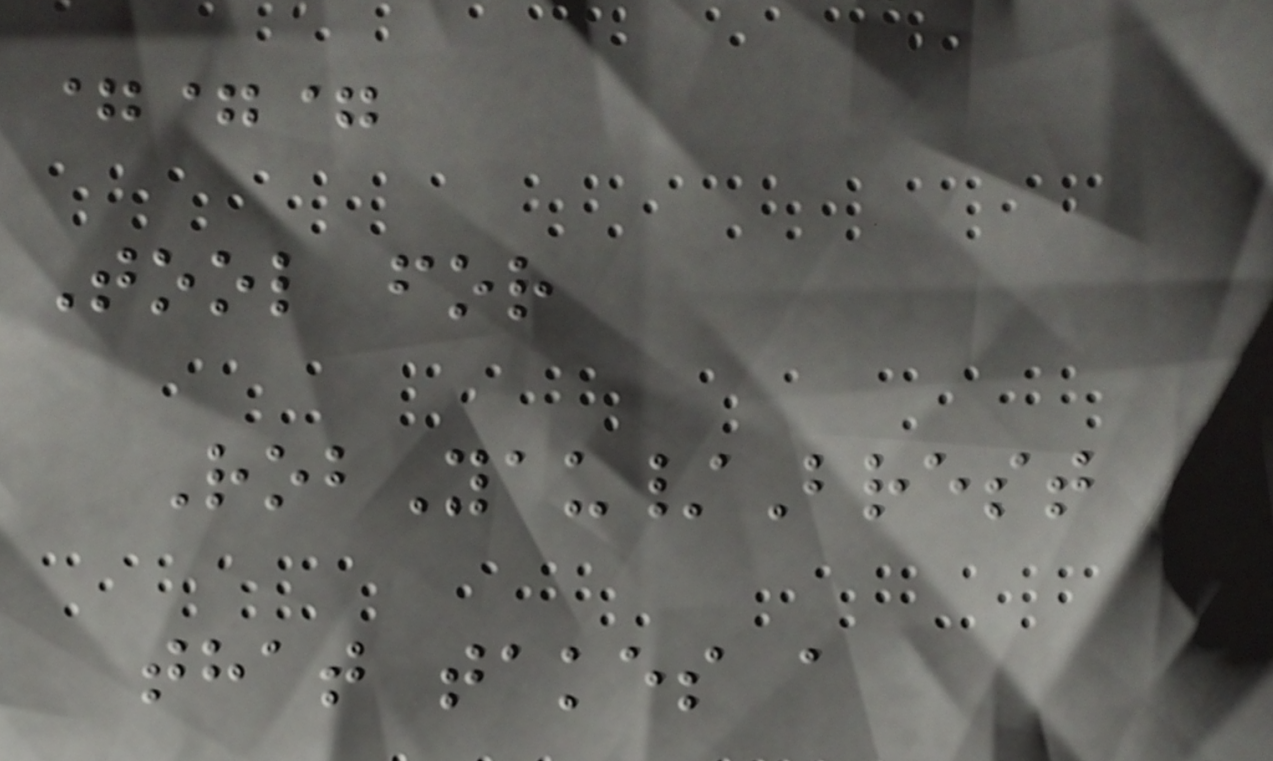===
Tool for
RobYau/Brest
that takes a
